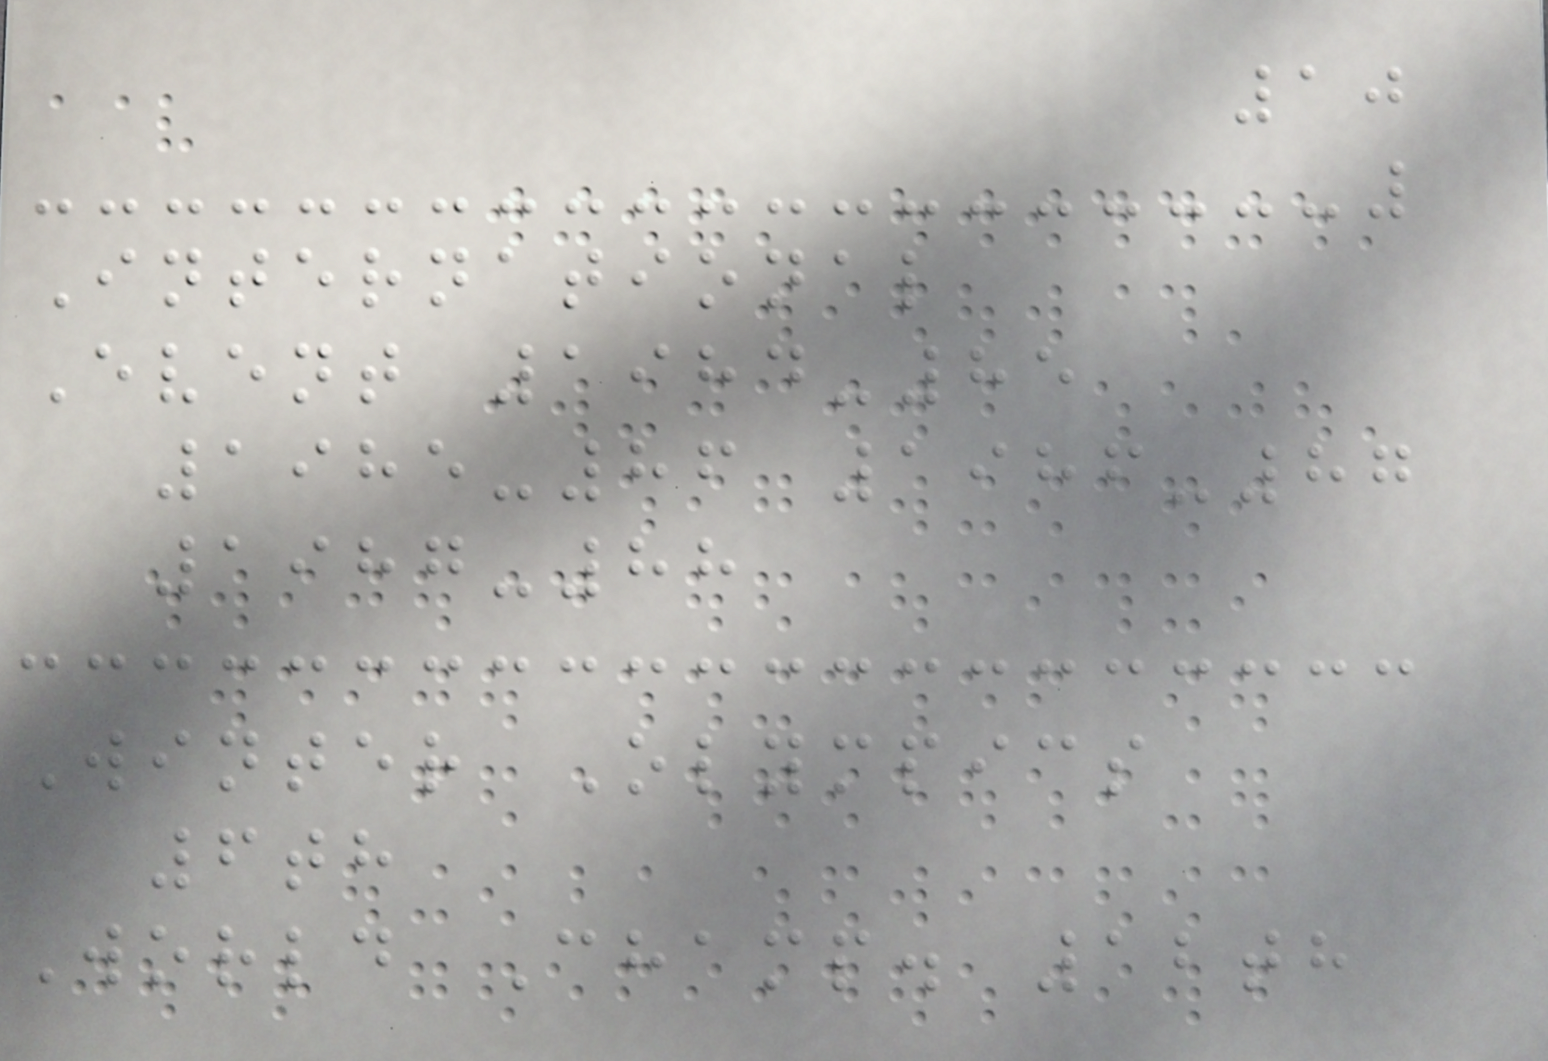10
International
Event 1984-85
1985-86 1986-87
1987-88
Winter Olympics
6th
World Champ. 12th
